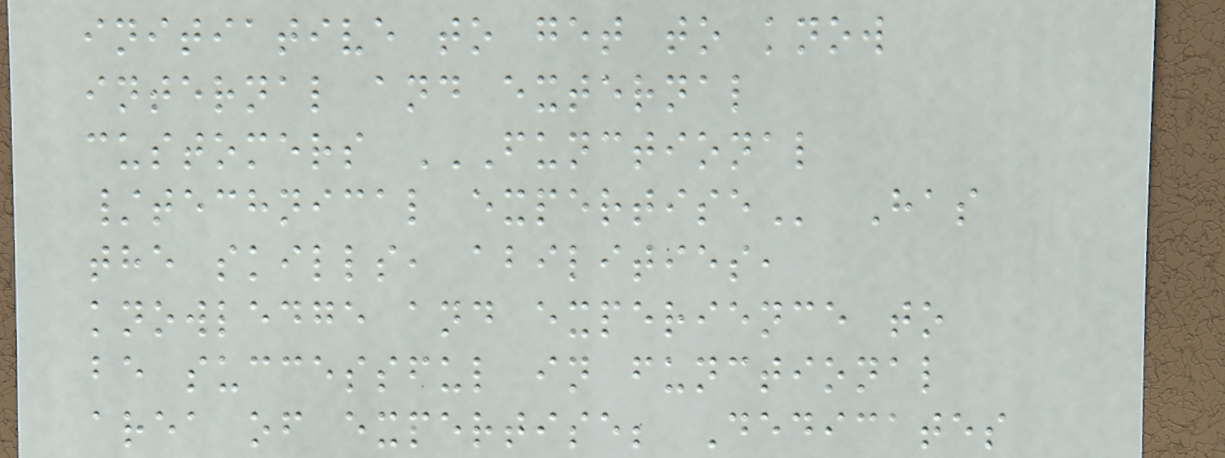initiative to get to know
internal and external
customers FUNCTIONAL
/TECHNICAL EXPERTISE Has
the skills, abilities,
knowledge and experience to
be successful in functional
area of expertise; Dedicates
